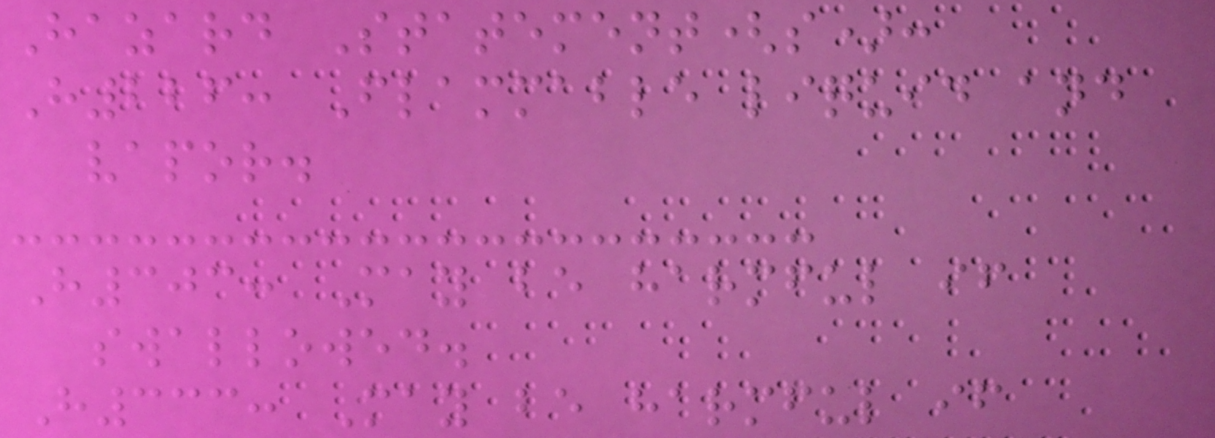Hazard Statement(s):
H226: Flammable liquid and
vapor.
H303: May be harmful if
swallowed.
H333: May be harmful if
